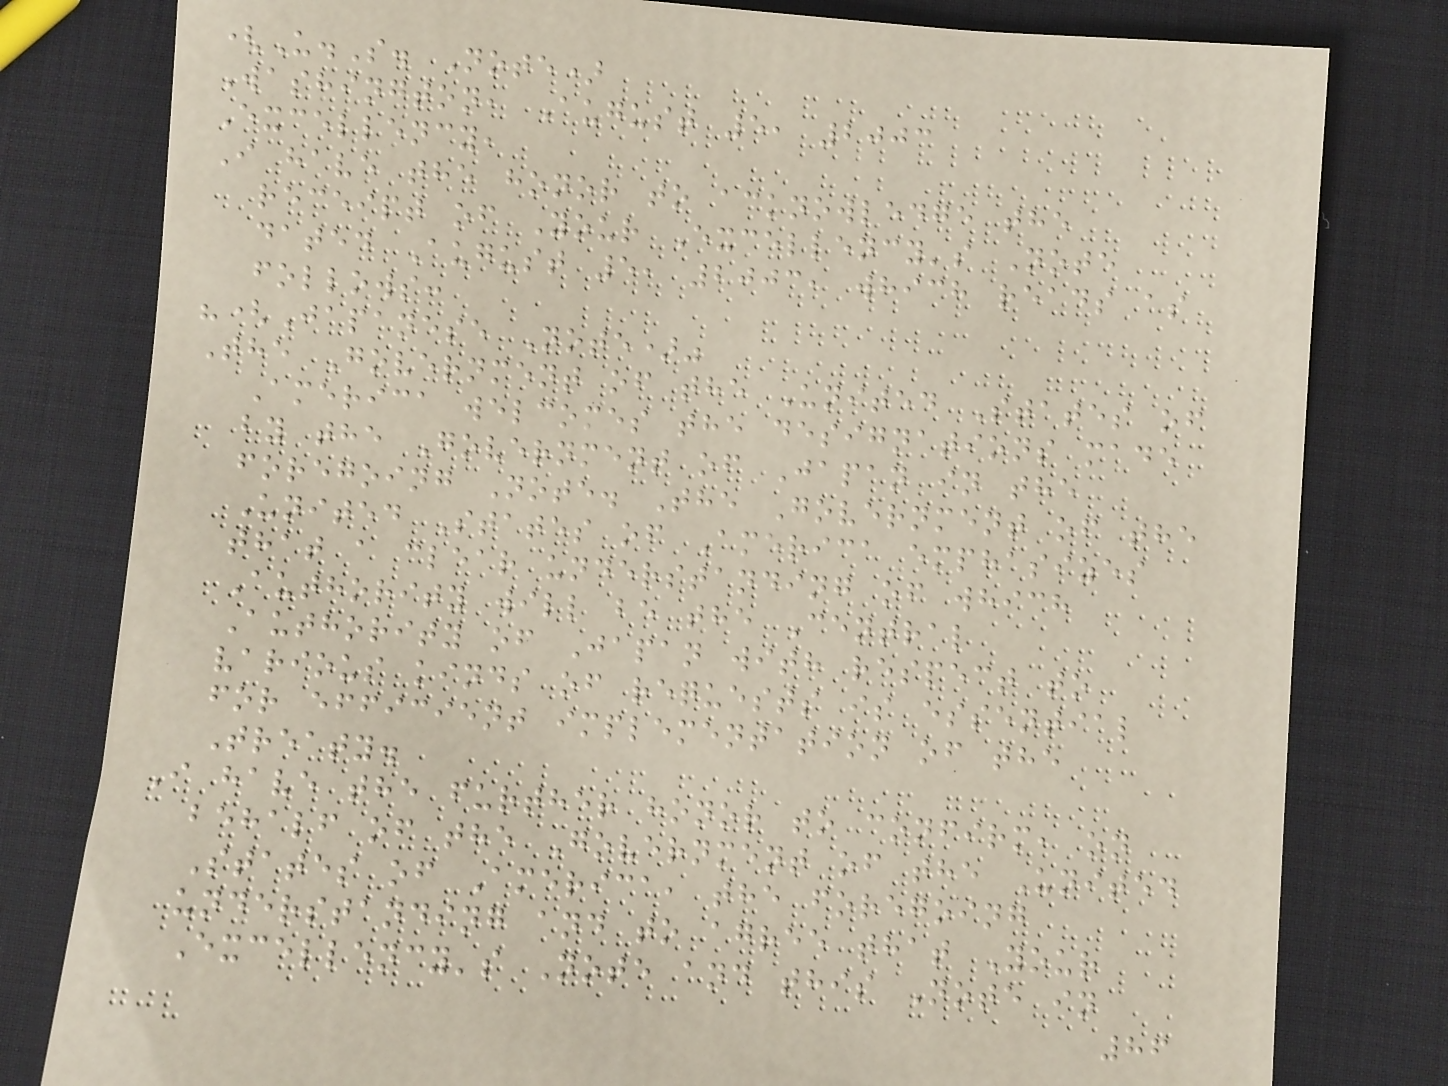(U.S. Note)
Washington, August 5, 2003
Excellency,
I have the honor to acknowledge the
receipt of Your Excellency's Note
dated August 5, 2003, which reads as
follows:
"(Japanese Note)"
The Government of the United States of
America welcomes the designations made
by the Government of Japan in the
foregoing Note. The Government of the
United States of America emphasizes
that a clear understanding of which
Authority will be the Central
Authority of Japan with respect to
various kinds of requests is essential
for efficient implementation of the
Treaty.
I have the further honor to confirm, on
behalf of the Government of the United
States of America, the foregoing
understanding and to agree that Your
Excellency's Note and this Note in
86
